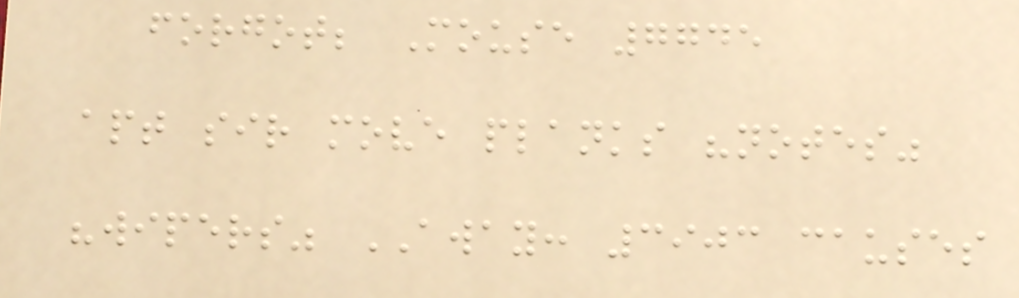forgot; Mouse 7745
apt sir move planks "notes"
"wipers" AWAY: 3903 causes
